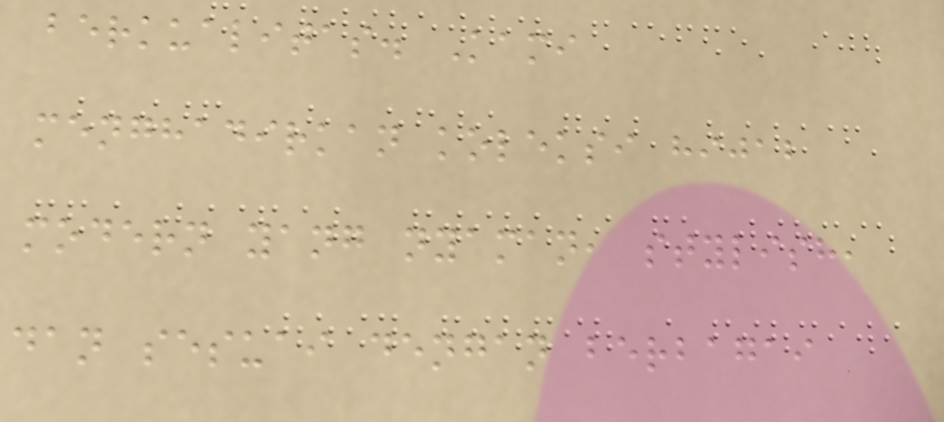berkualitas. Kami
menghadirkan koleksi hijab
modern yang nyaman, stylish,
dan sesuai dengan berbagai
